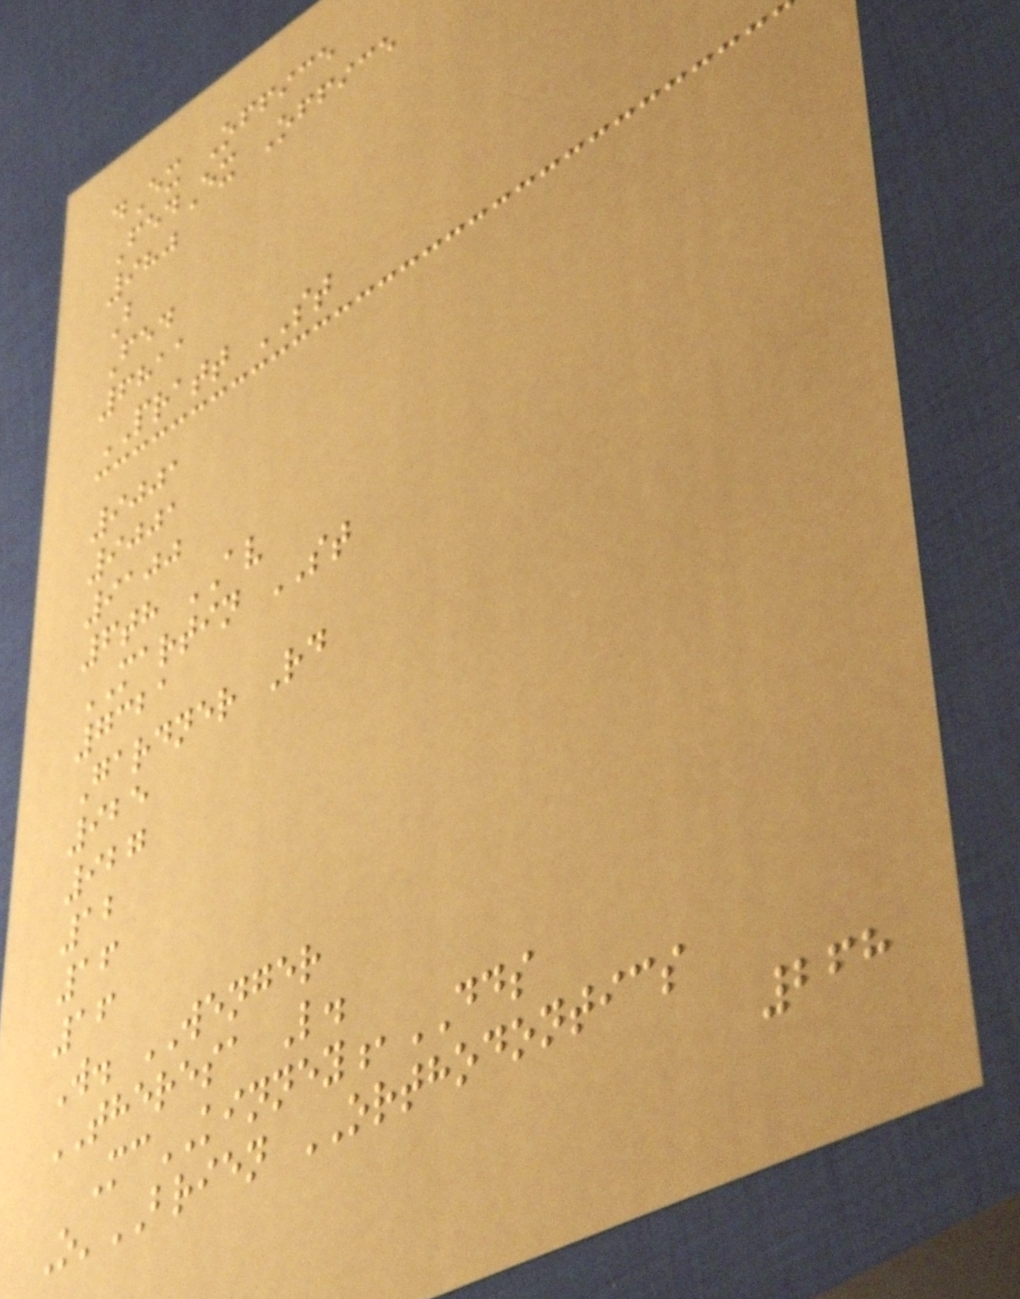dEx Office
FedEx Office
980
B
Fed
6811
PRATT ST
9001
9001
9100
6th AV
MARTIN ST
7321
Gardner Rd
925
927
12
16
16
W. WENGER
THERESA L.
McKINNEY,DDS
O'BRIEN ORTHODONTICS
268
